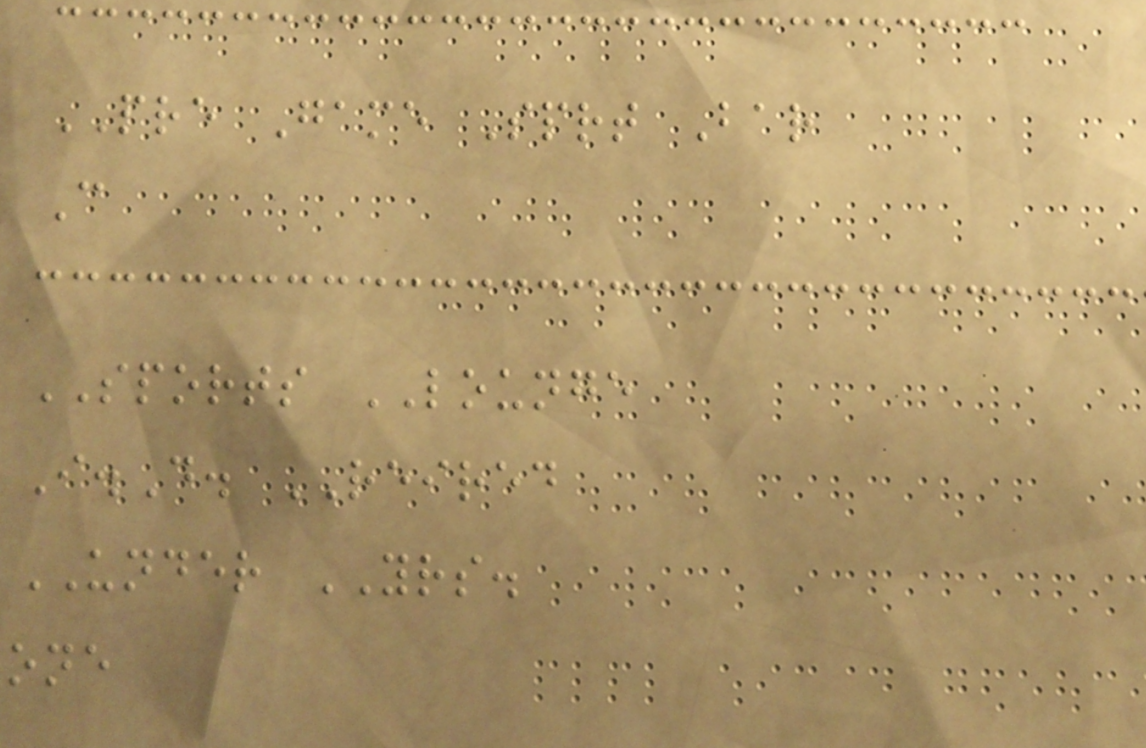PRE Game Sprt Bar
C
SPORTS LOUNGE
I.D. REIRED
UNDER YRS.
one
